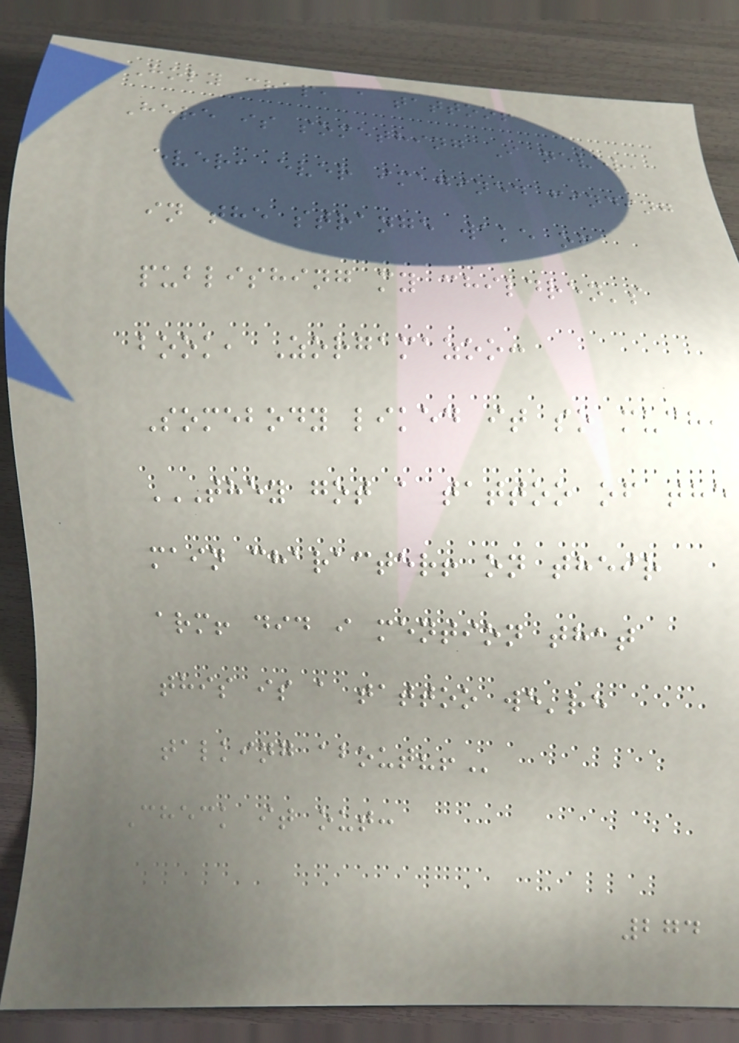Holy crap, a tattoo!
Here is something I never,
ever, ever imagined finding
in the strange wake of
publishing my children's
book, Zorgamazoo:
Somebody liked it so much,
THEY GOT A TATTOO OF THE
MAIN CHARACTER! ON THEIR
ARM! DID I MENTION THAT
THIS IS A TATTOO WE'RE
TALKING ABOUT?!
Check it out:
274
